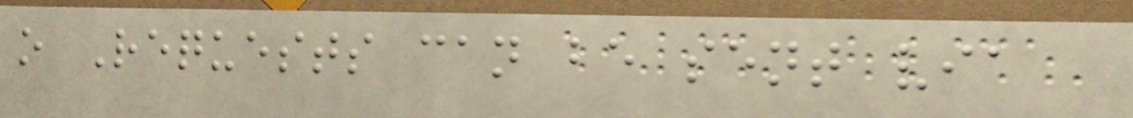o Requests can be sent via
